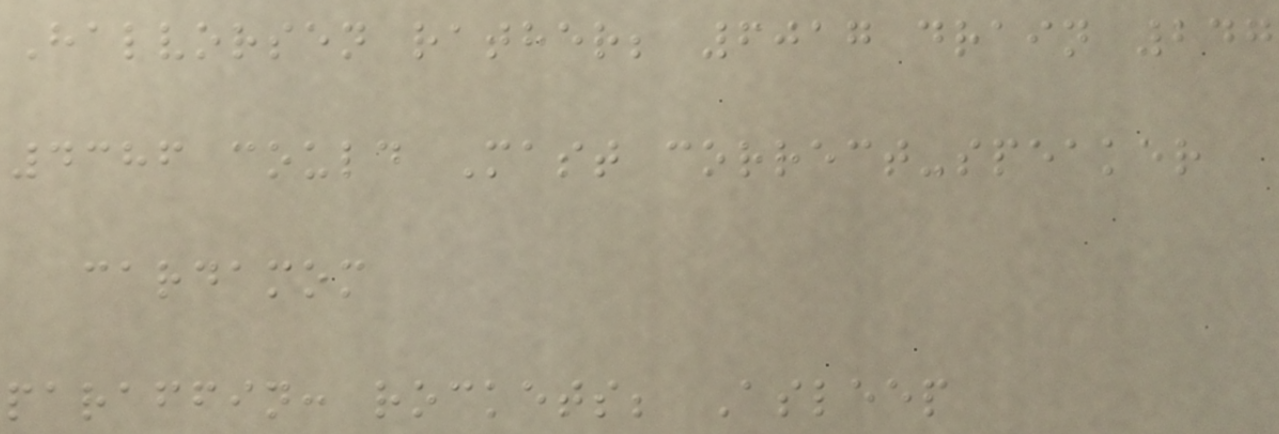Halvorsen rather; 6017 drain 247
4386 could Mast correct-speaker
cardamom
paraffin: rockets; Asleep
